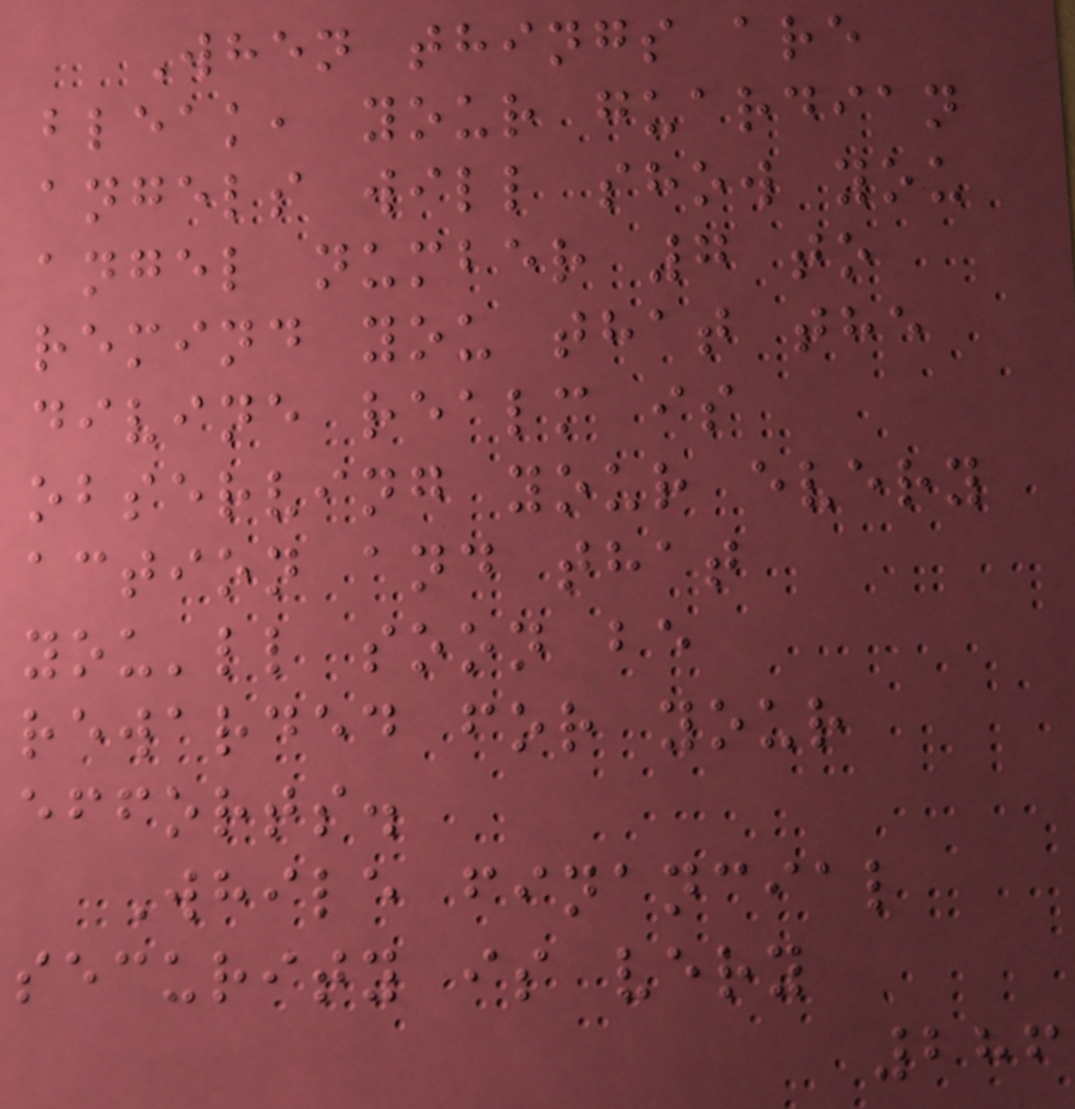When things are
bleak, your guardian
angels will show you
angel number 7 to
remind you that the
divine realm is
observing your every
action and that
you'll soon be
rewarded for your
efforts.
While financial
security is very
286
